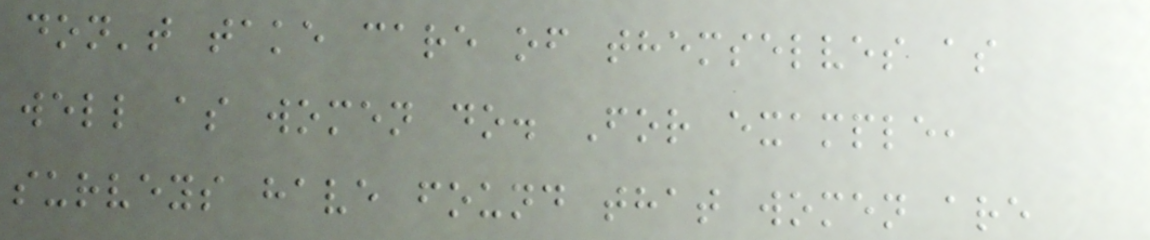don't take care of themselves as
well as women do. For example,
surveys have found that women are
